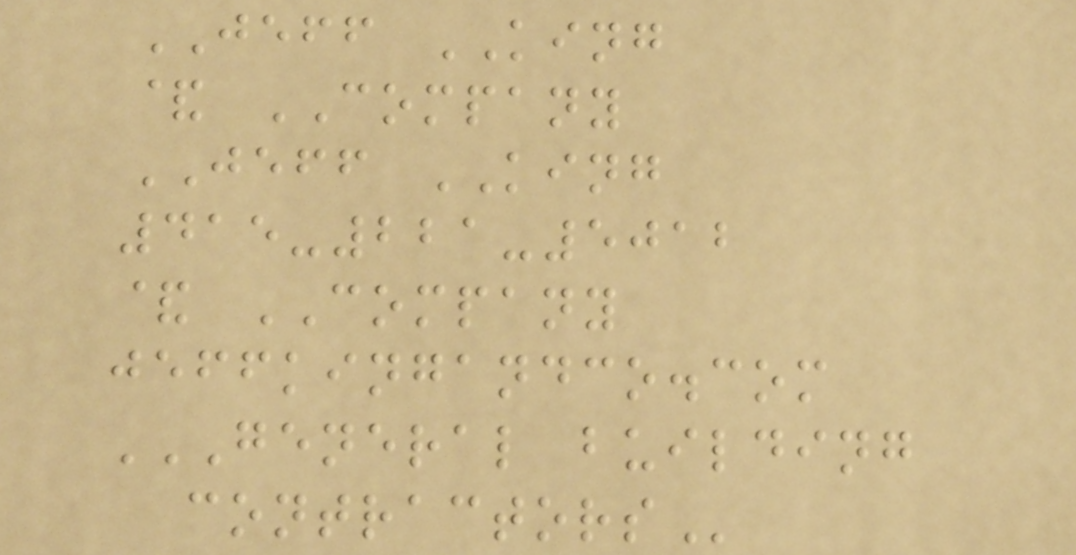JEFF KING
& COMPANY
JEFF KING
415-221-5012
& COMPANY
jeffkingandco.com
GENERAL BUILDING
CONTRACTORS
